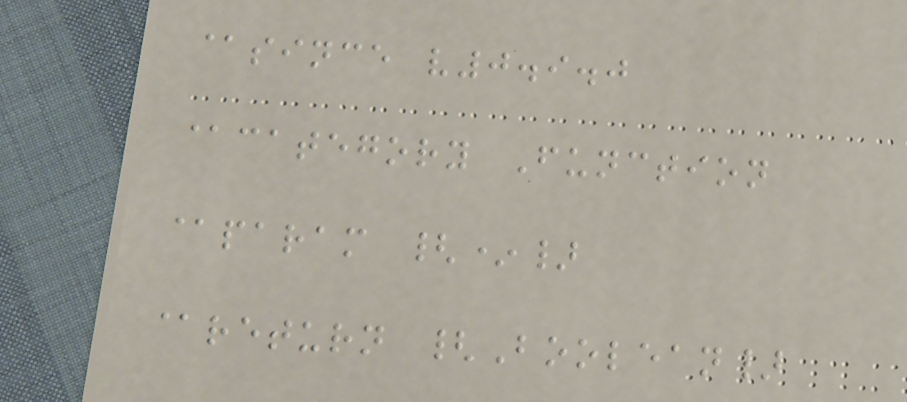@since v0.9.0
@category Function
@param {*}
@return {Boolean}
